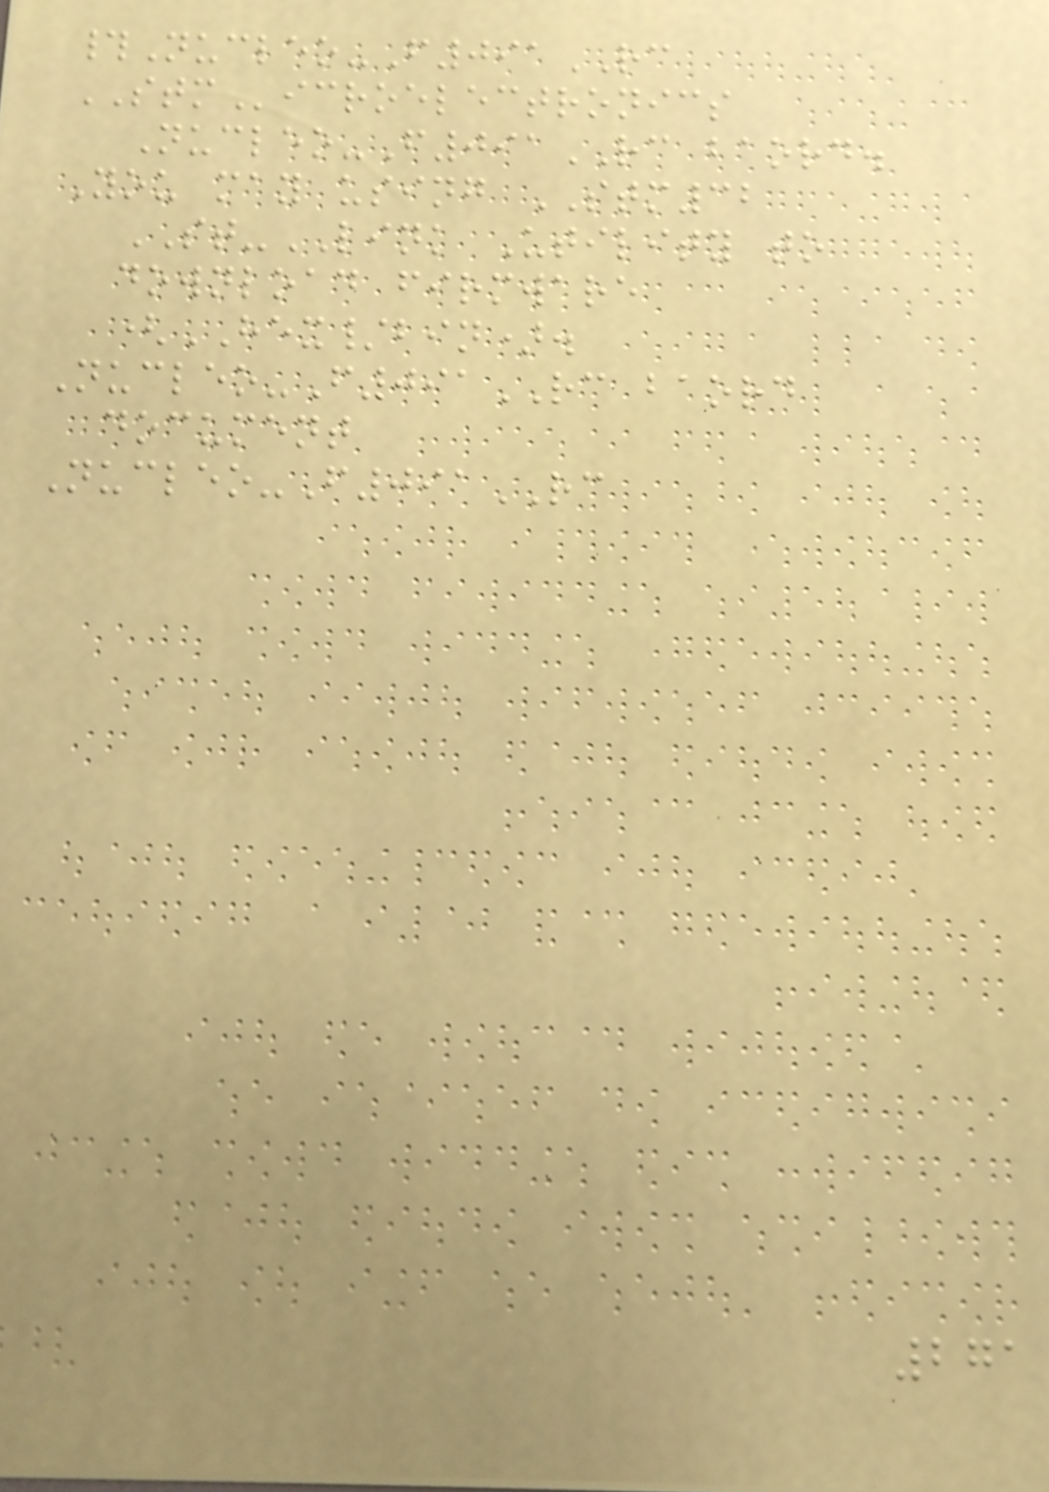#Nucleo-F091RC
STMicroelectronics
Nucleo-F091RC baord.
You may using STM32
ST-LINK Utility to
download firmware
(HEX/bin).
Nucleo-F091RC baord
document
Nucleo-F091RC
271
